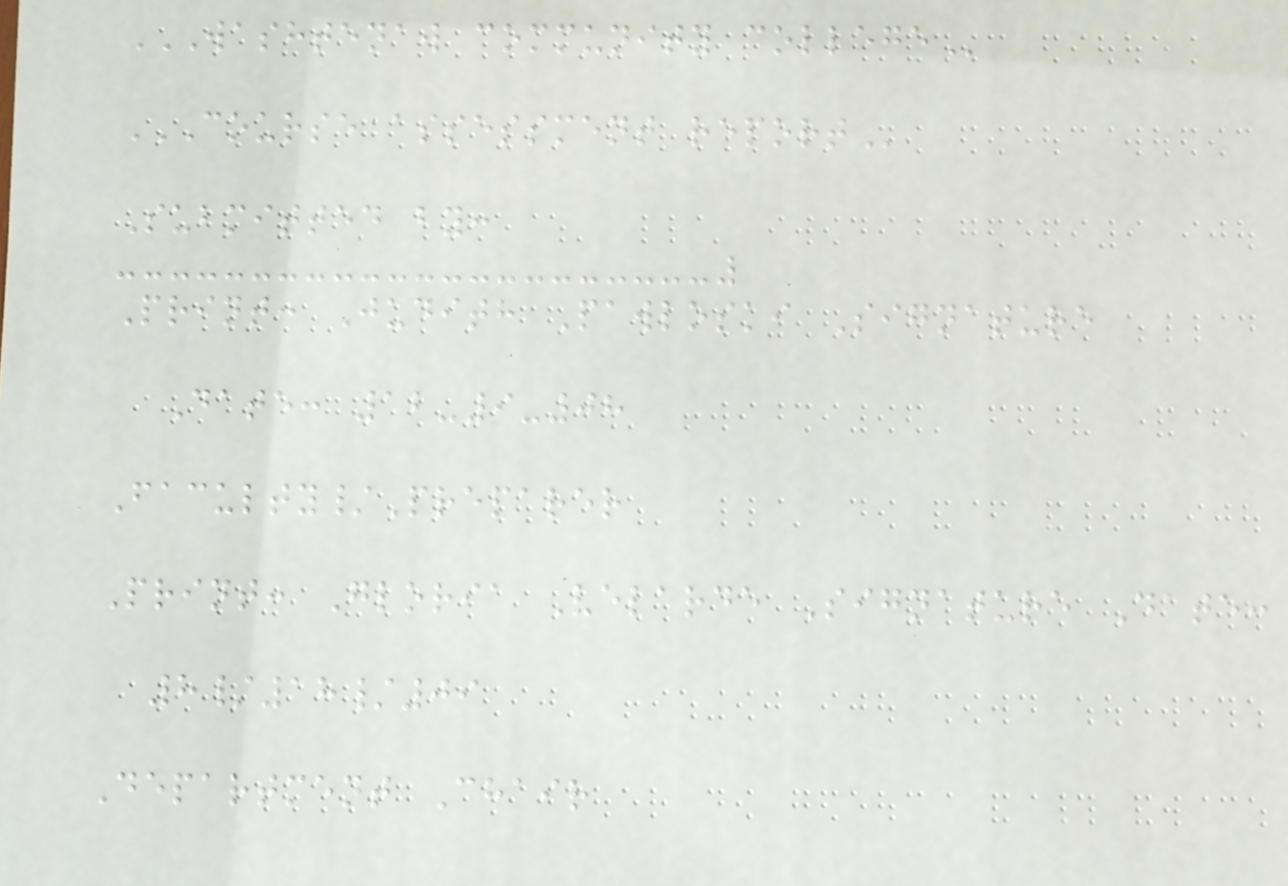WASHTENAW COMMUNITY COLLEGE
COURSE ASSESSMENT REPORT
Submitted by:
Print: Judith Pawloski Signature
Date: 12-9-08
Faculty/Preparer
Print: Gloria Velarde Signature Date:
8/18/09
Department Chair
